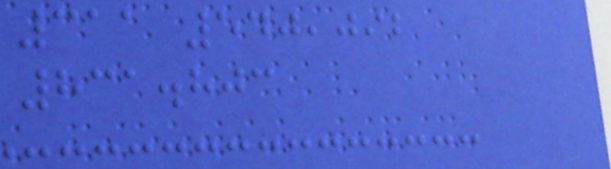311 540,092
831.803
